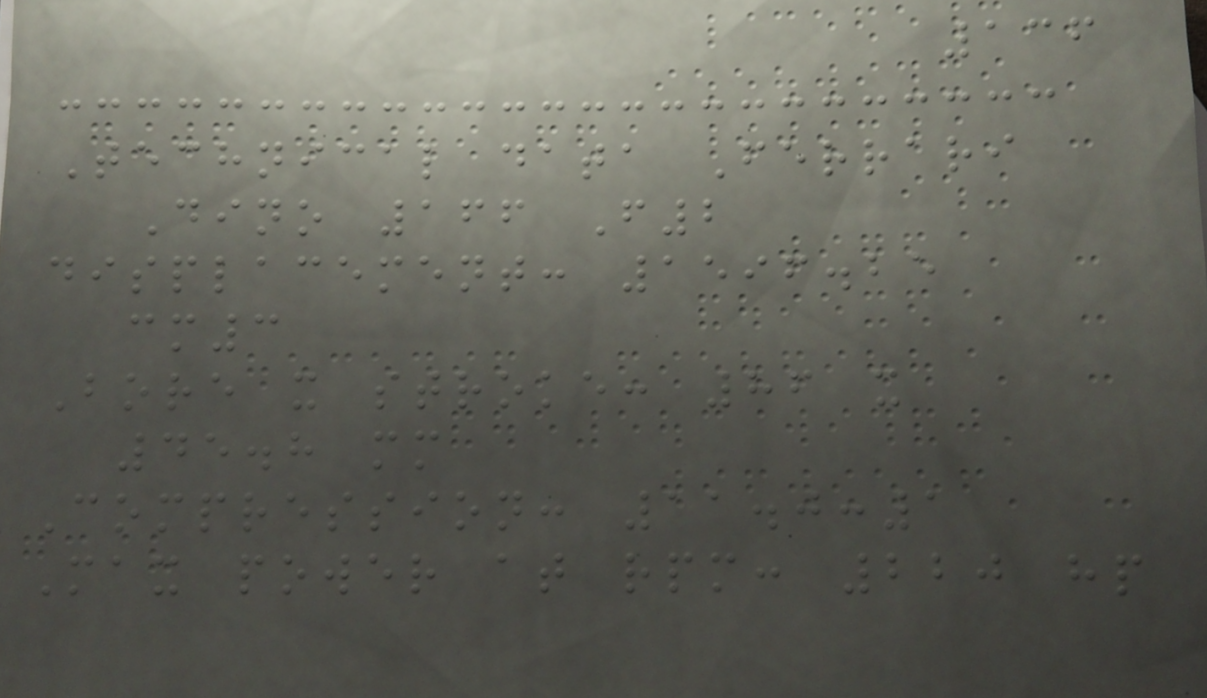136
Technical data Ferrari
Dino 166 F2
displacement: 1596.25
cm3
Bore x stroke: 86 x
45.8 mm
Compression: 11.0:1
Max power at rpm: 220 hp
